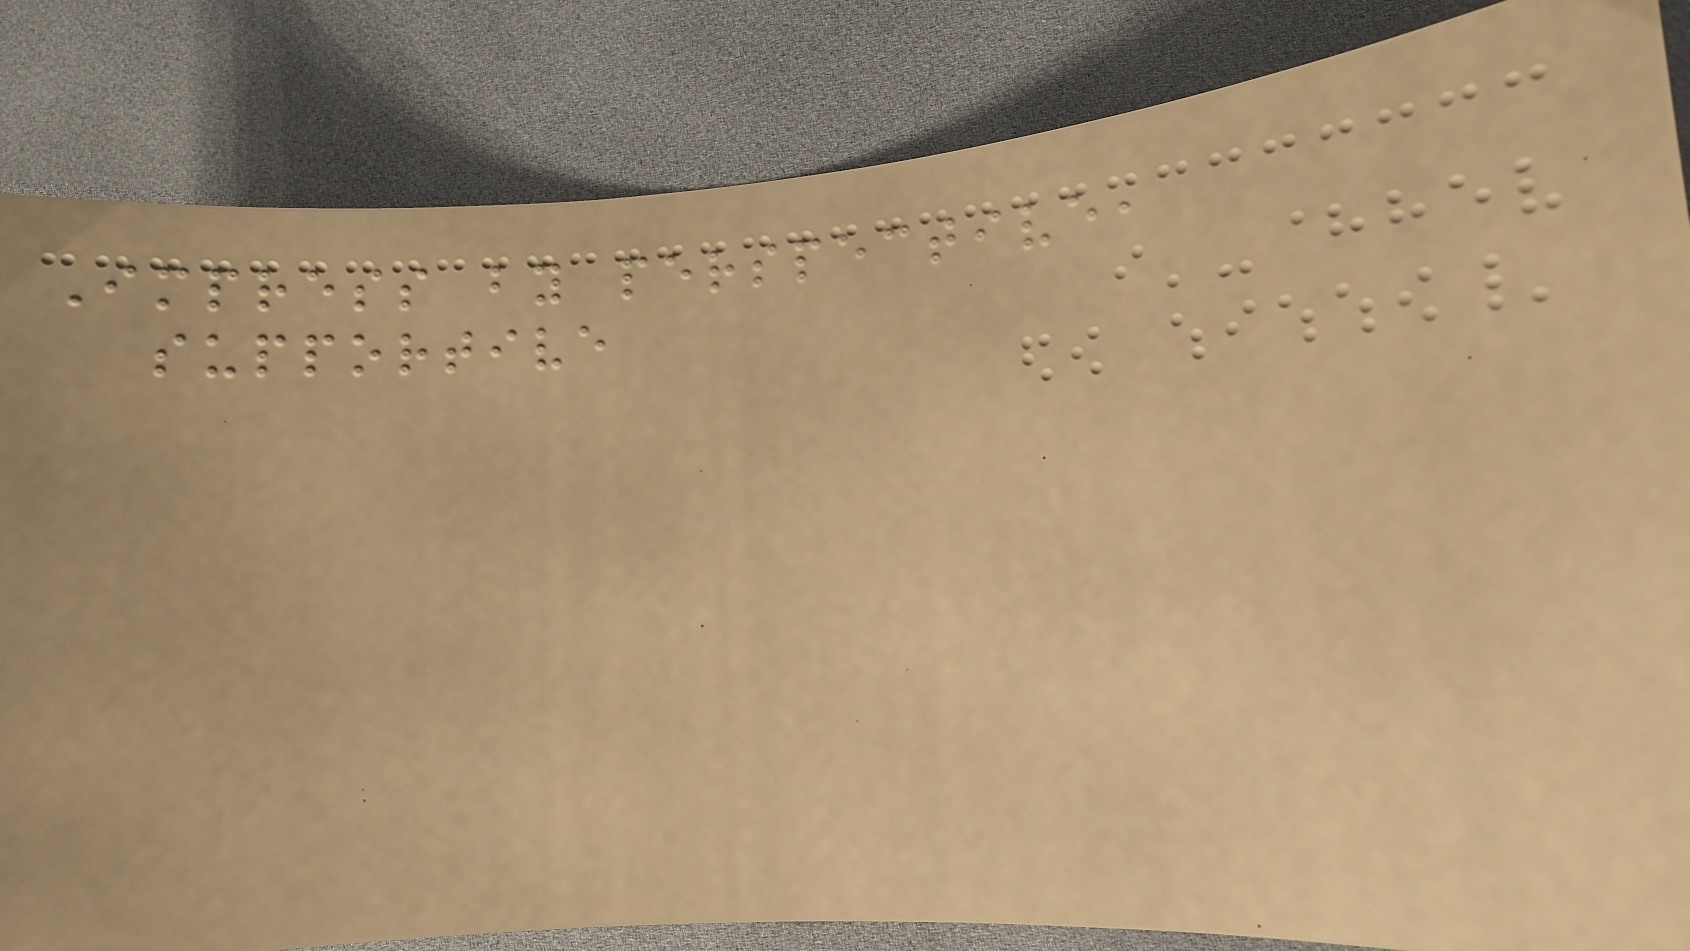Impress by perspective,
supportive
